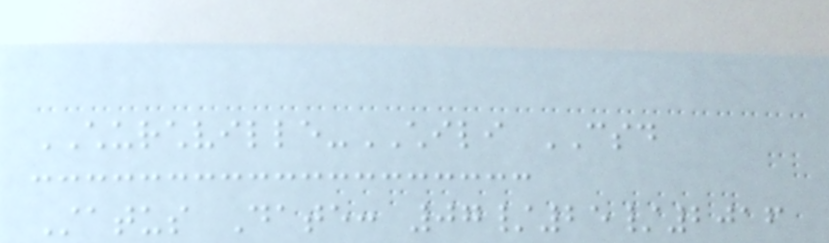CHURCHVILLE-CHILI CSD
Status Date: 07/25/2016
